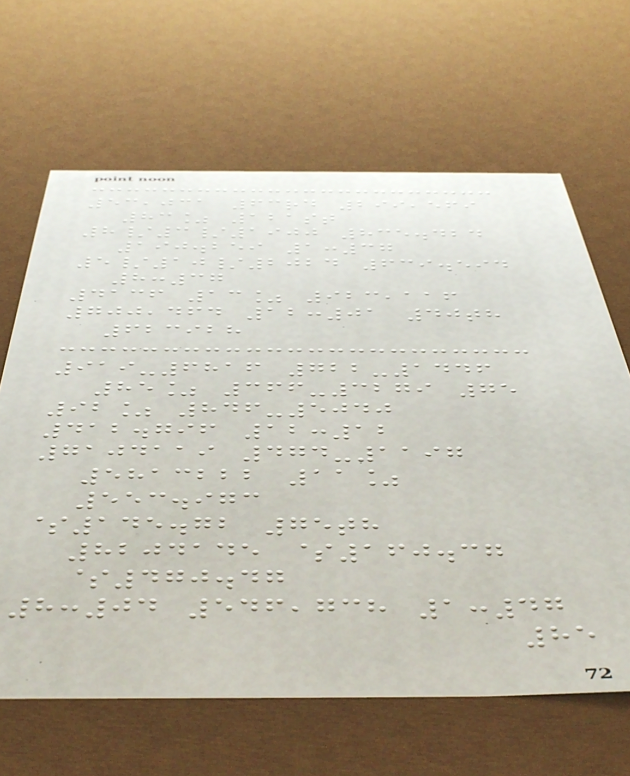53,031 63rd 299,569
83% 121st
8/3/1900 835.424
190.259 1:37
5/10/2024 639.594
8:37
4136 13% 923,116
700,464 12:01 40th
623928
919-6816 722-1446
85% 366-3279 75
92% 846-5040
412.796 12:12
7104119 474-1197
5813222 11%
553.973
$145.72 75th
8204145 $160.37
$470.47
8:04 546,738 1:47
85
